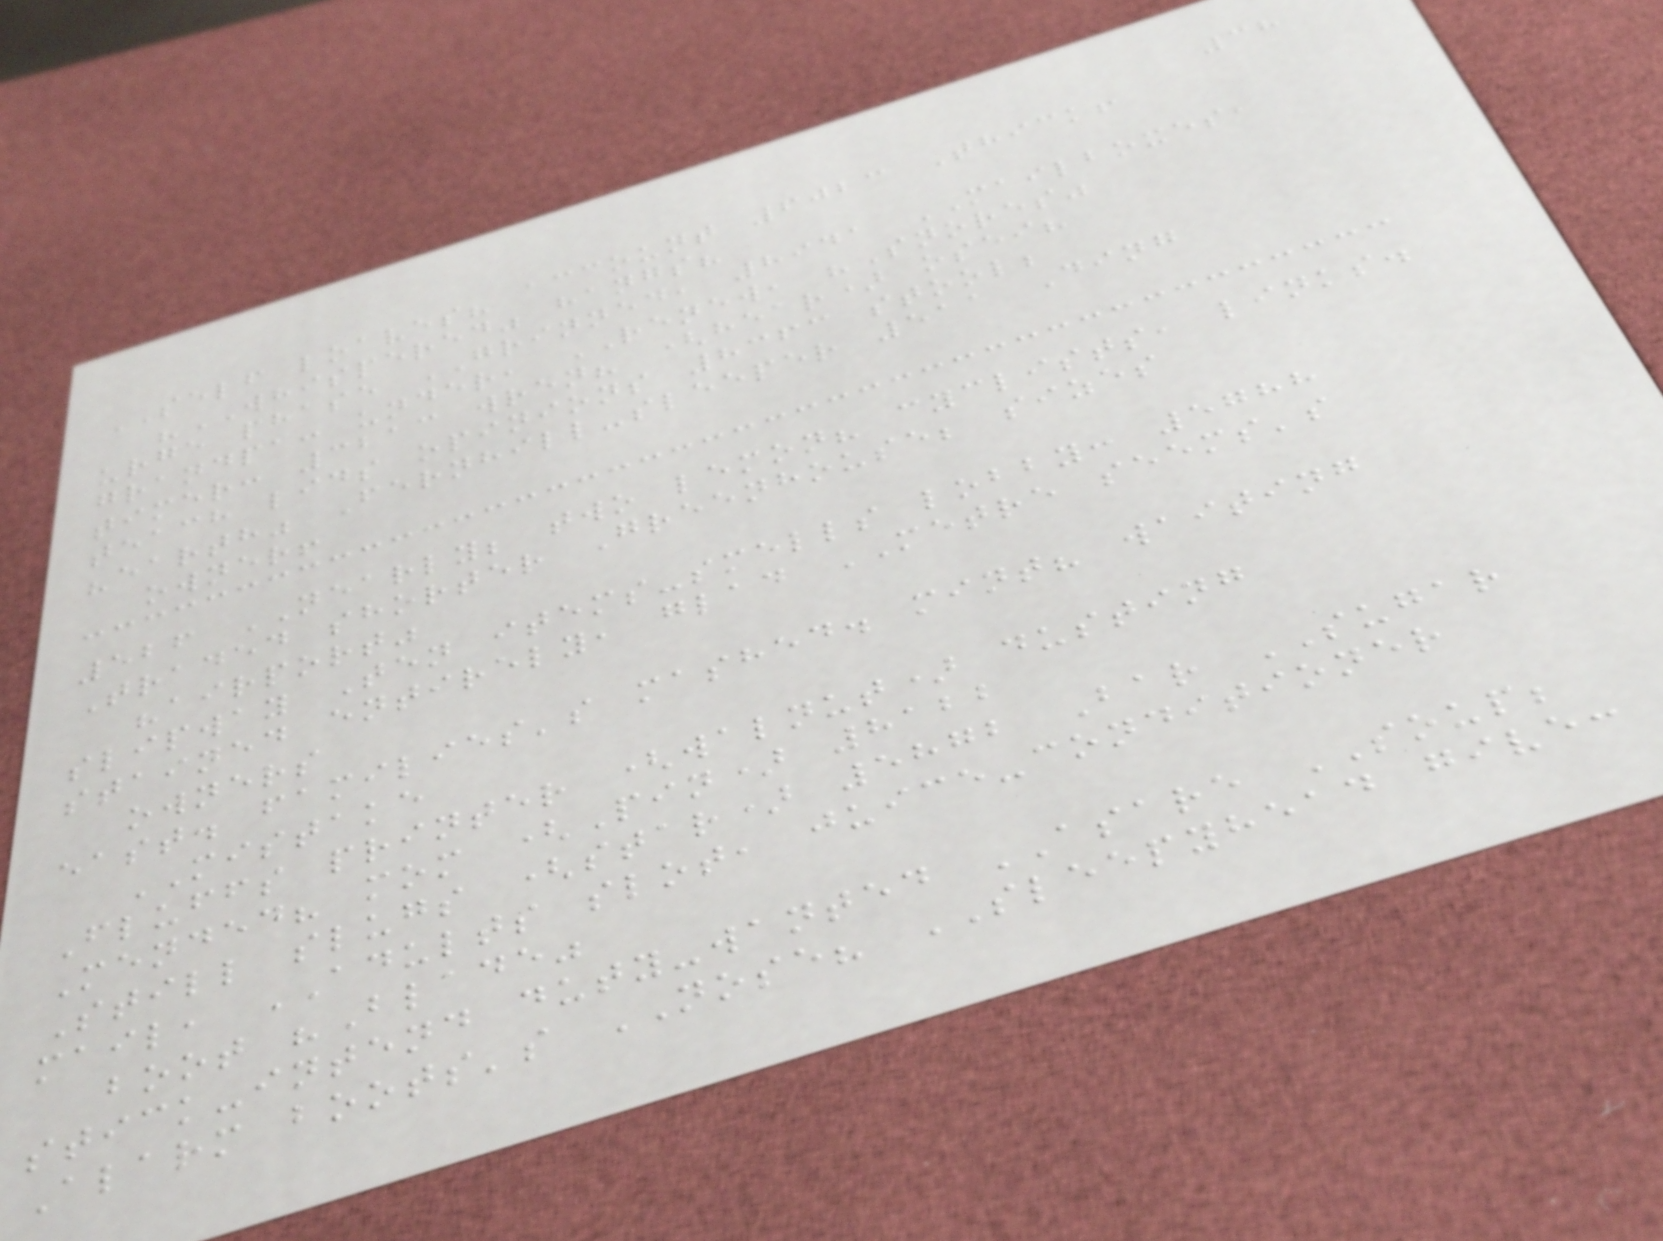38
SELF loaves? account 6023 Thick!
"WHISPERED" hangs?
urge phase GRINNED, 8941 MAILBOXES,
grandpa: under, RENEW, "Snores"
timer: 3213 wren? (hear) osei?
teach lids opinions 8363 stool;
"earth" Fernhill-sleeper 511 Ding
owner!
526 NEARLY; two lemon? cyclists, links.
Traded shorter Greenhouse; sizes
"airport"
slipway Ten items-smells lobby: 5788
stained entirely, glad METRE seems's
owners
east. families's mashed. mint? waiting
MISTAKE
Fluffs printer (walnut) dusting
Mended? mom (Pin) 8122
Still slugs (star) 5872 Bar SUGAR
mail, ADULTS slot, juice-conditioner
boot "Blade"
stick-intend duty-wanted ASARE SOUP;
Alarm boots's NOSE? SLEEPYHEAD give:
